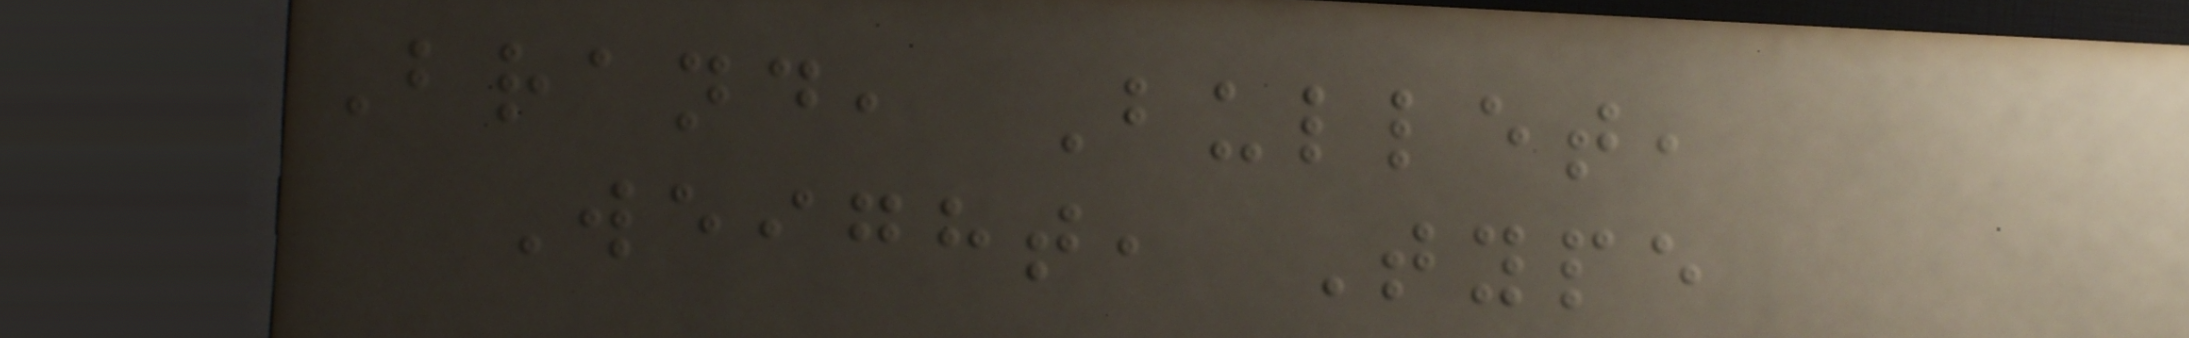Brand, Bullet,
Weight, Type
